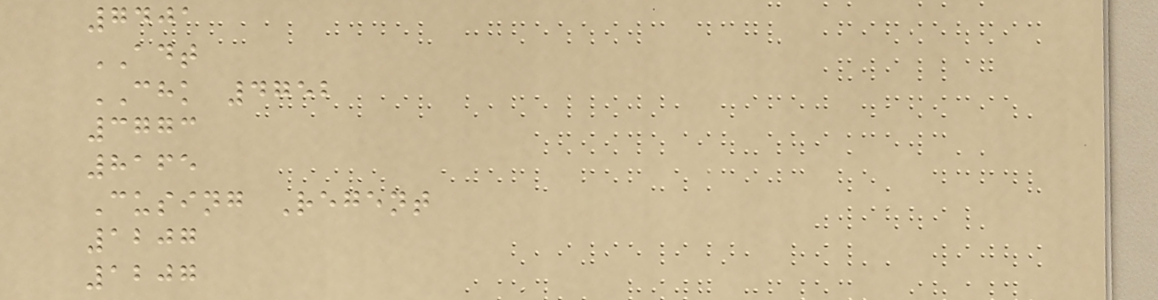7401
ADT
CHK 4752
3773
8165
Cusing Regent
1207
1207
